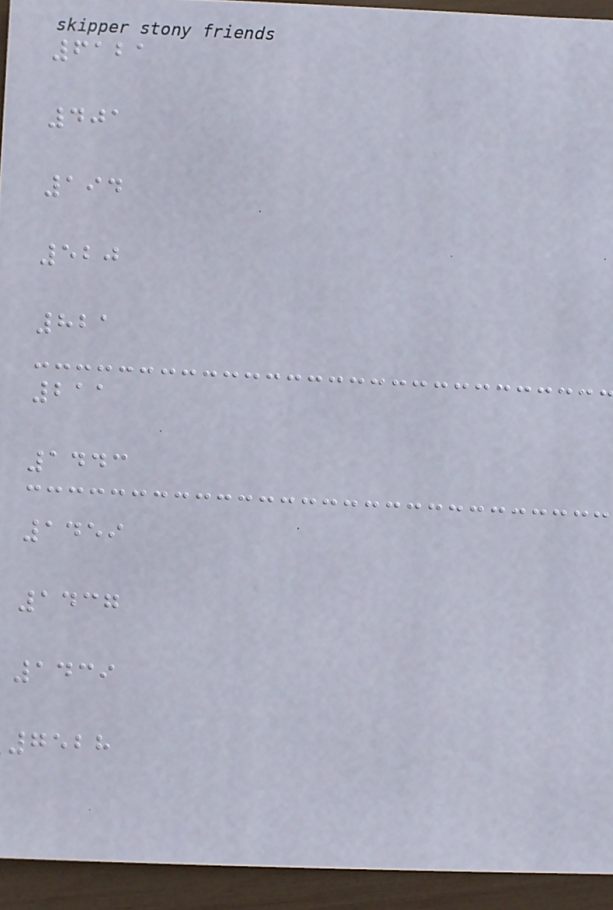6121
401
194
520
821
211
1443
1459
1437
1439
7528
